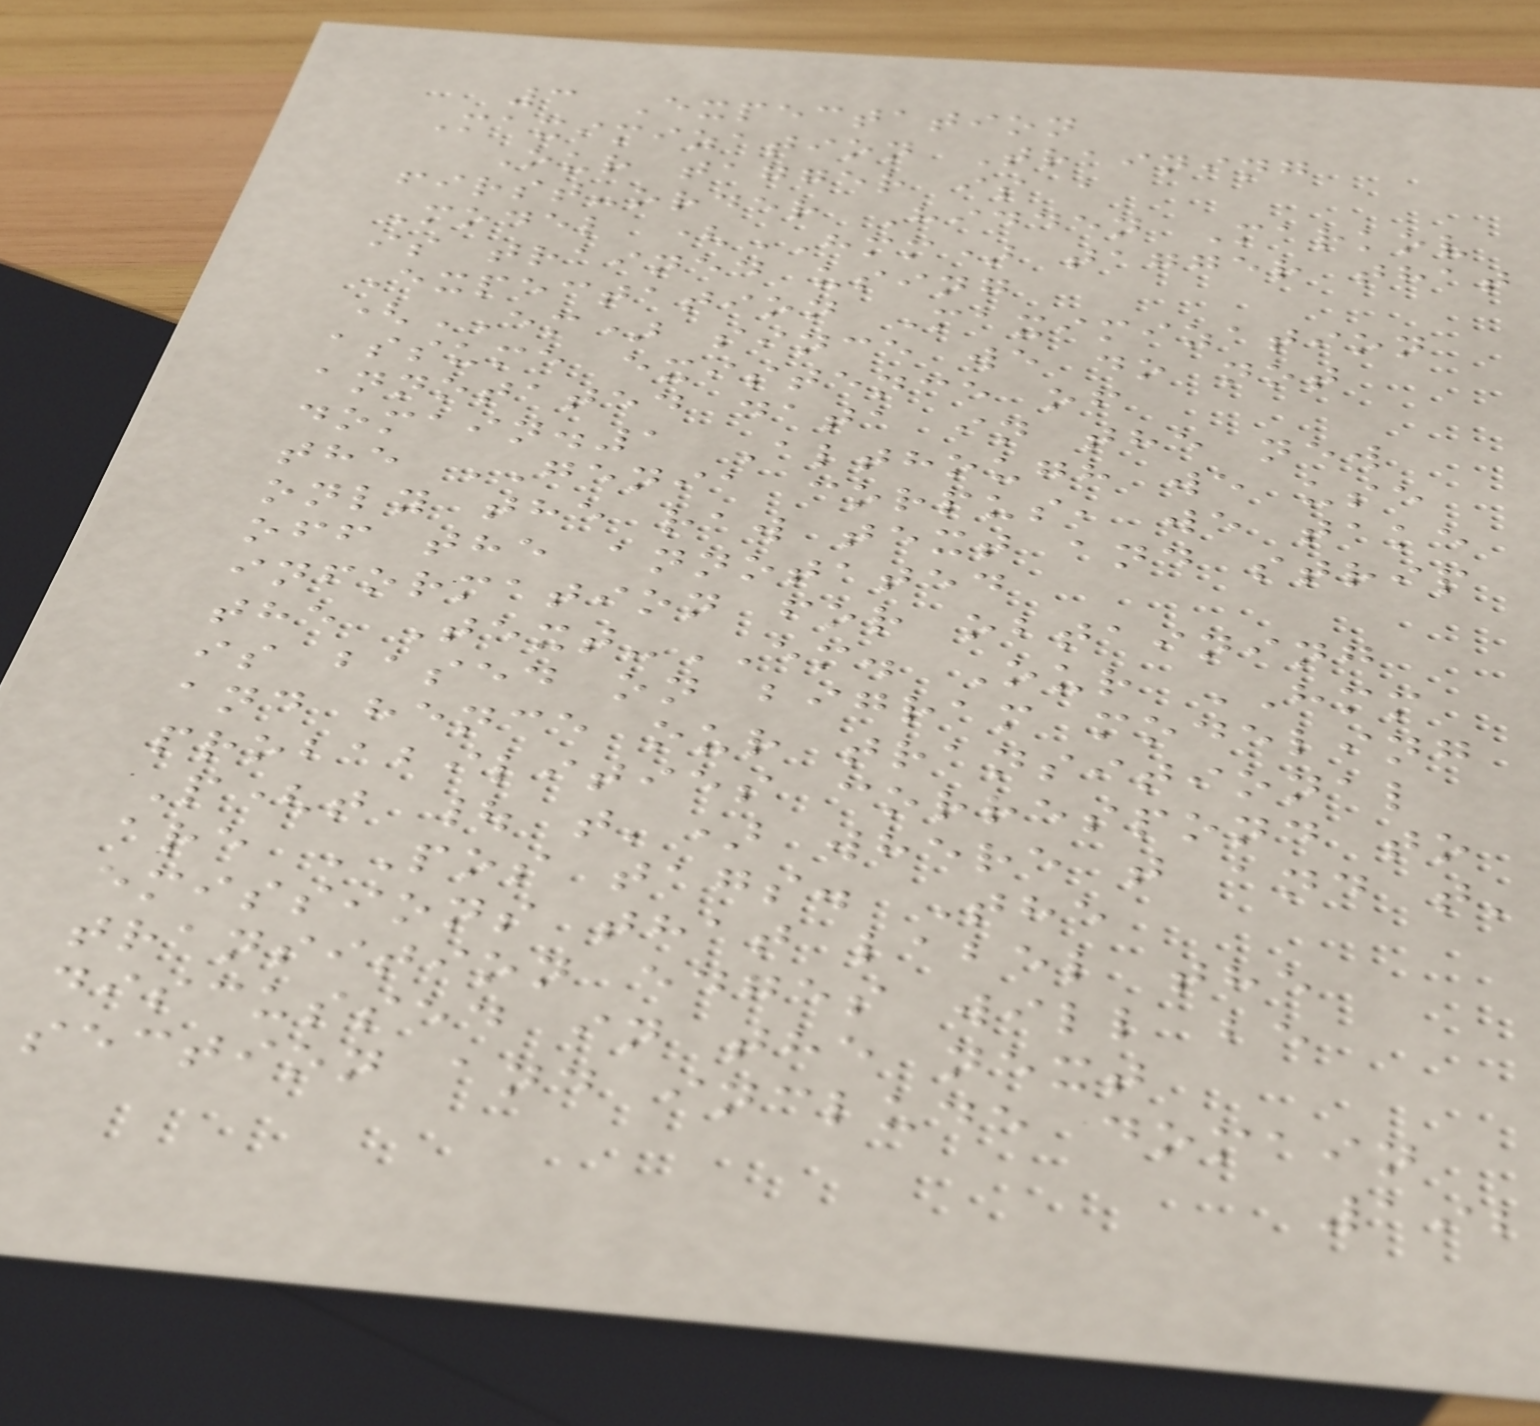3 Expectation
Maximization Training
Our tagger is a
first-order Hidden Markov
Model (HMM) tagger that
is trained using
Expectation Maximization
(EM) since we do not
assume existence of
annotated data in the new
domain.1 Although we use
the GENIA corpus, we take
only the raw text and strip
off the annotated
information for obtaining
the Text-EM. Our HMM
is based on bigram modeling
and hence our transitional
probabilities correspond to
P(t | t') where t and t'
are POS tags. The
emissions that label the
transition edges will be
discussed in the next
section and include domain
192
